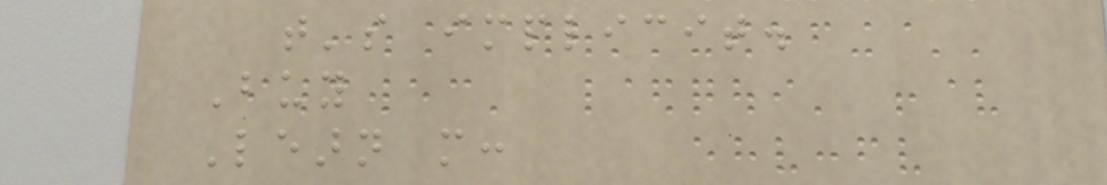that's implicit.
Buy
Learn more:
